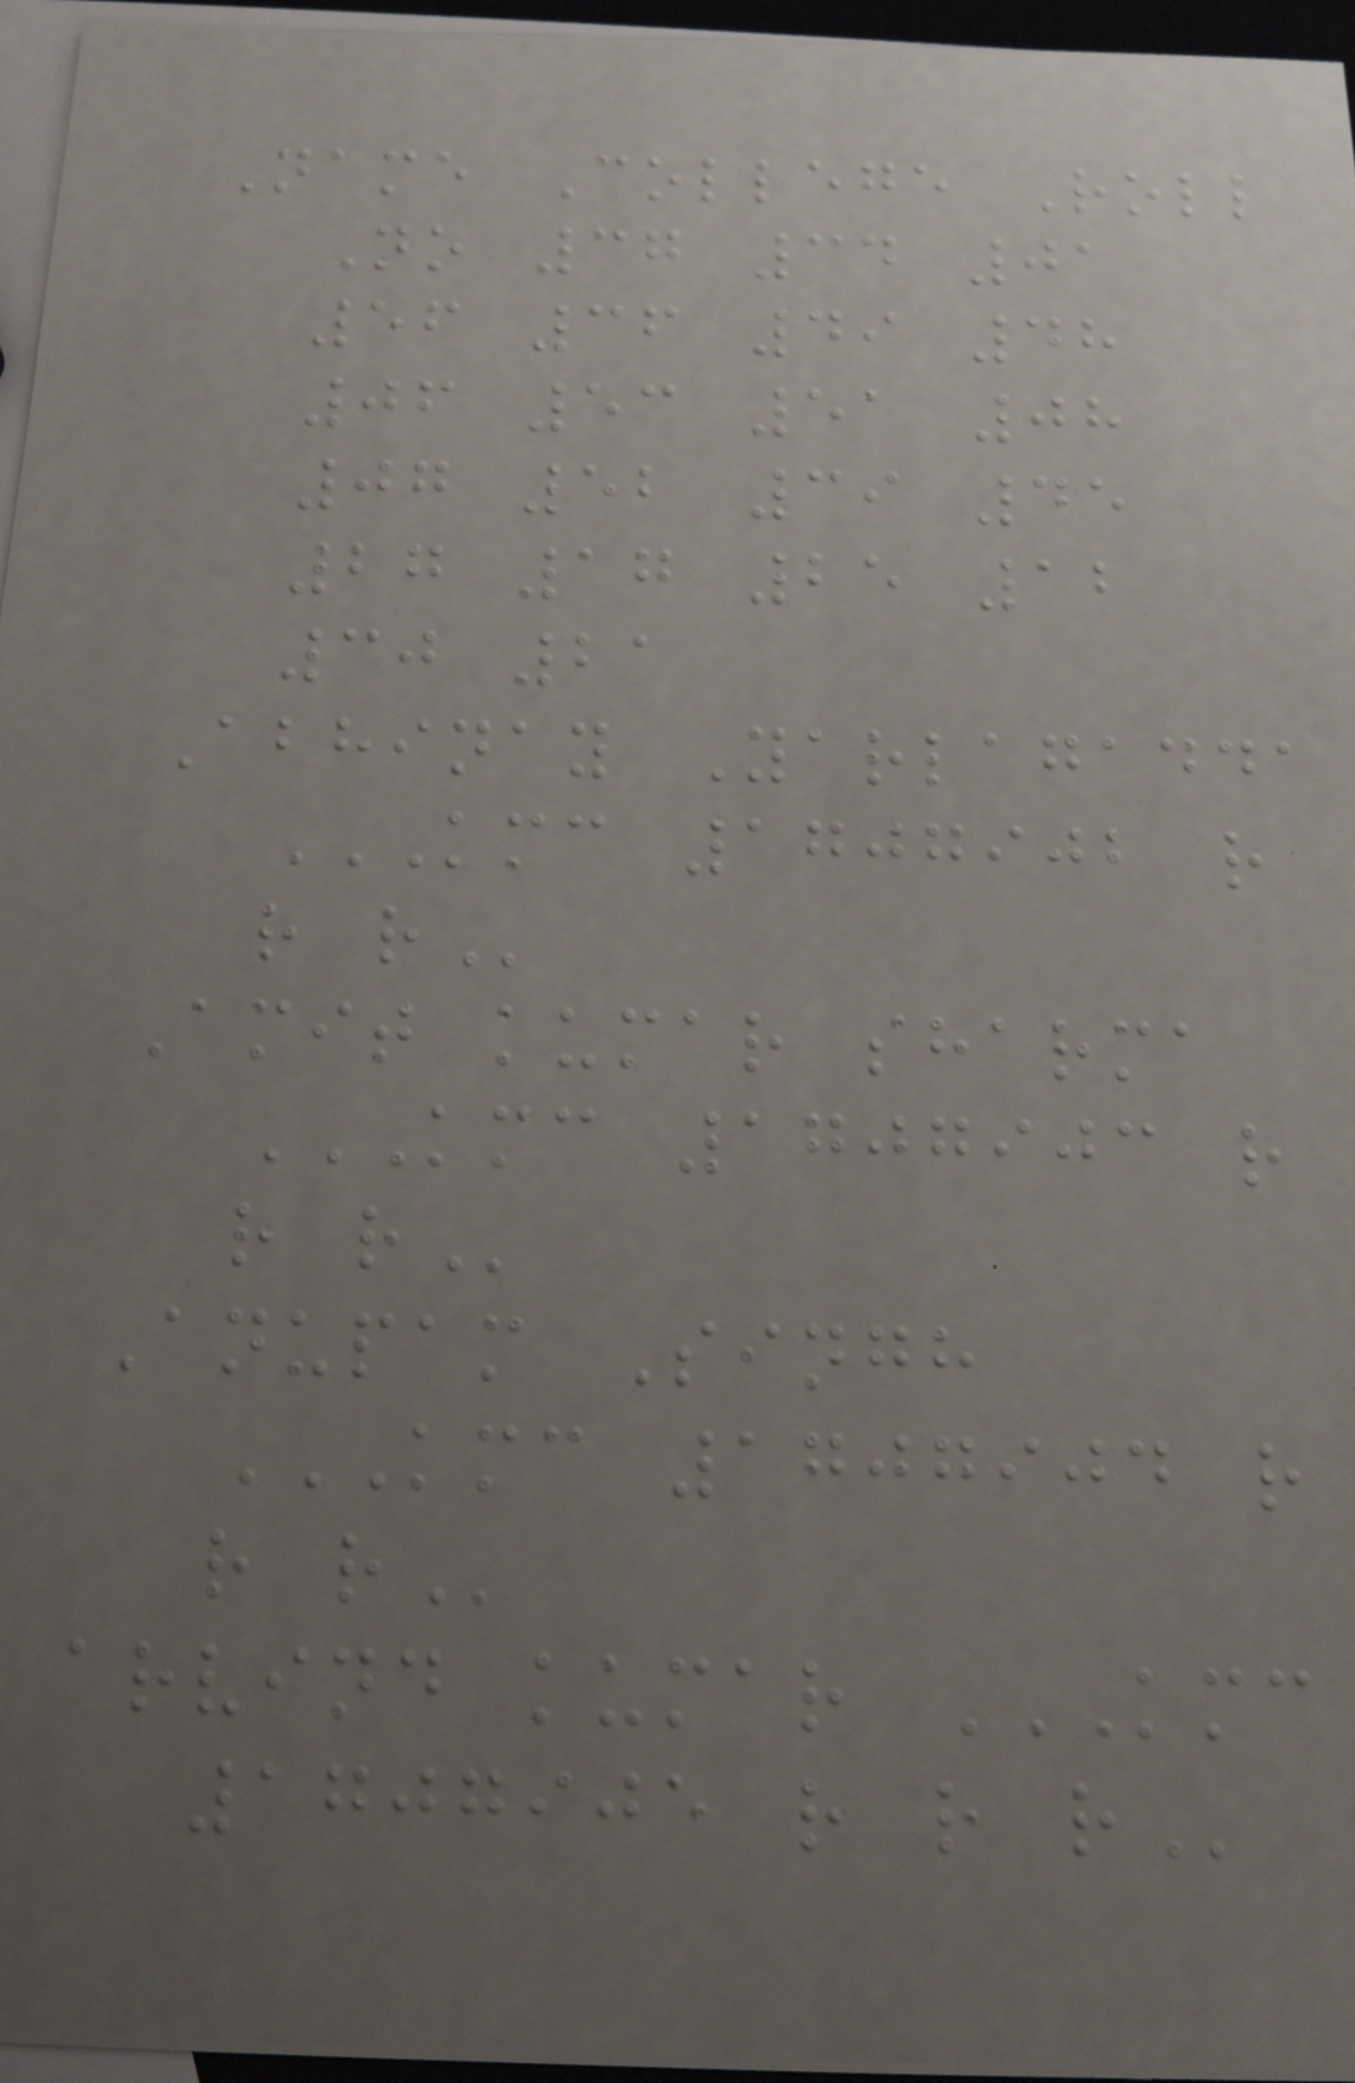Name College Roll
No 37 34 01
56 36 49 48
06 53 51 08
07 52 39 45
27 17 25 12
30 21
Abhinay Yarlagadda
KMC 1707902 R
R R
Amit kumar sharma
KMC 1707903 R
R R
Anupam Singh
KMC 1707904 R
R R
arvind kumar KMC
1707905 R R R
